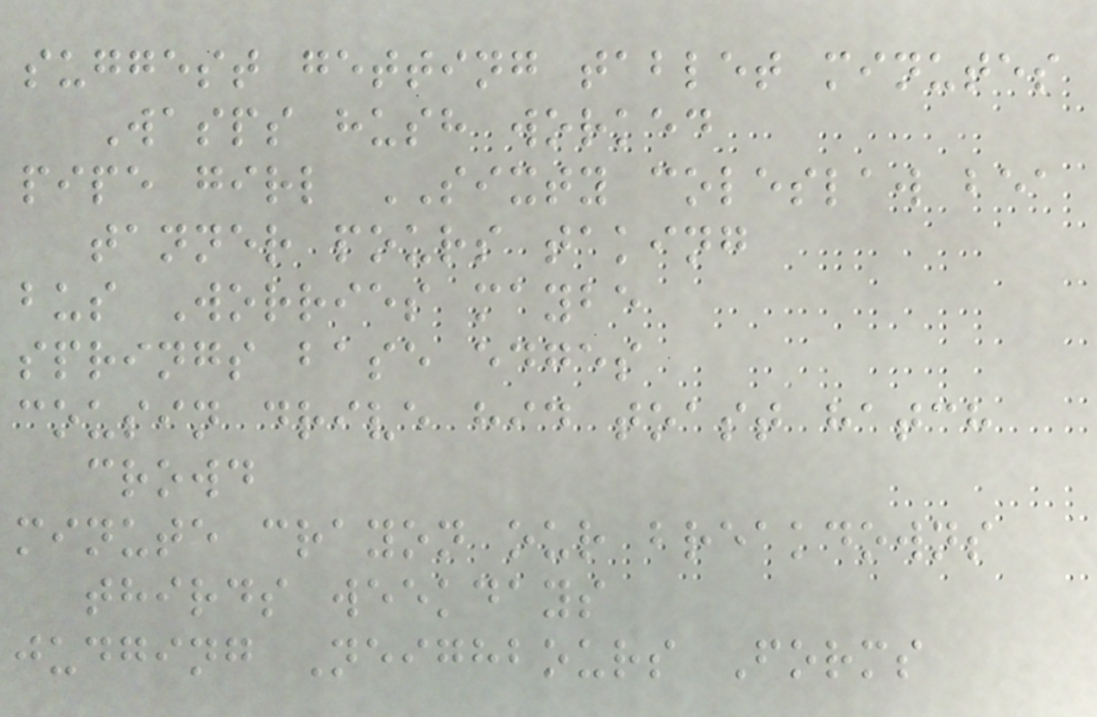suggest getting tablet minutes
Wasps hush worked
pipe girl SIXTY coleslaw bea
tanner pours taking
bus Worries maybe
springs base edges
cousin drive hid toast hatch
crowd
minute crayon our breakdowns
thirds weekdays
judging Neighbours Forms
